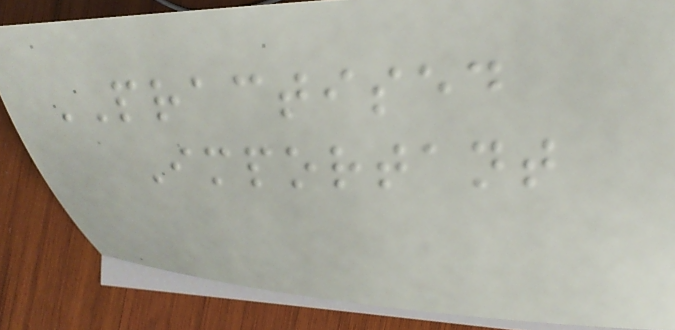PRACTISED
Important
